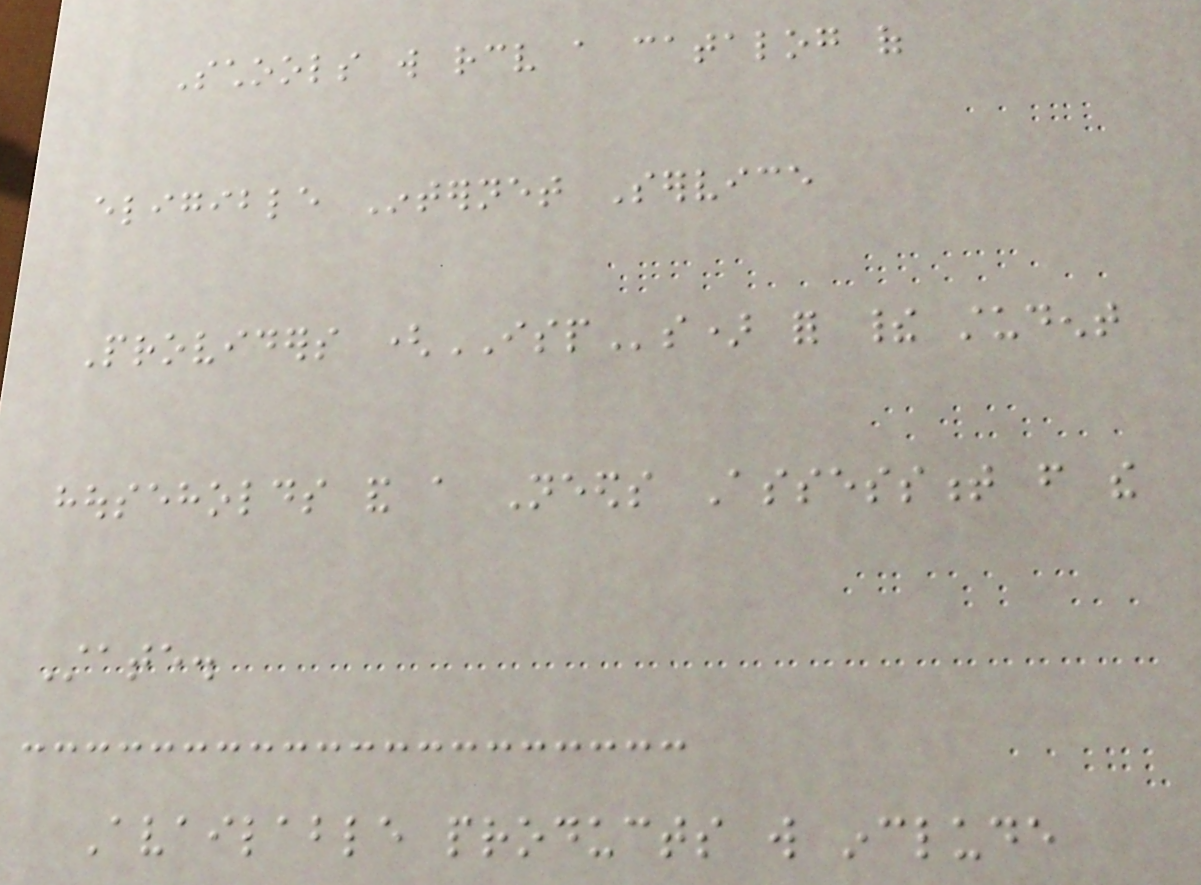Schools will receive a catalog of
eligible Internet Service
Providers (ISPs) for their student
households and a Needs Assessment from the
State.
Available products will include
